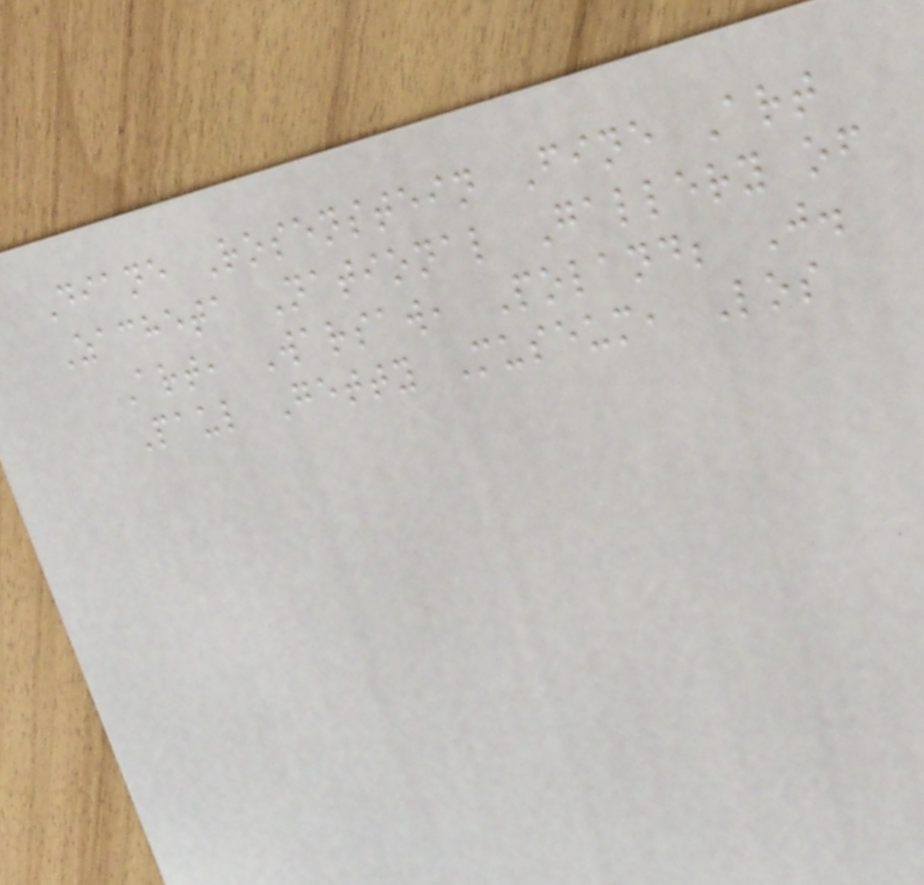Diane Rosenstein Fine Art
Zacheta National Gallery of
Art, Warsaw, Poland; J.
Paul Getty Museum, Los
